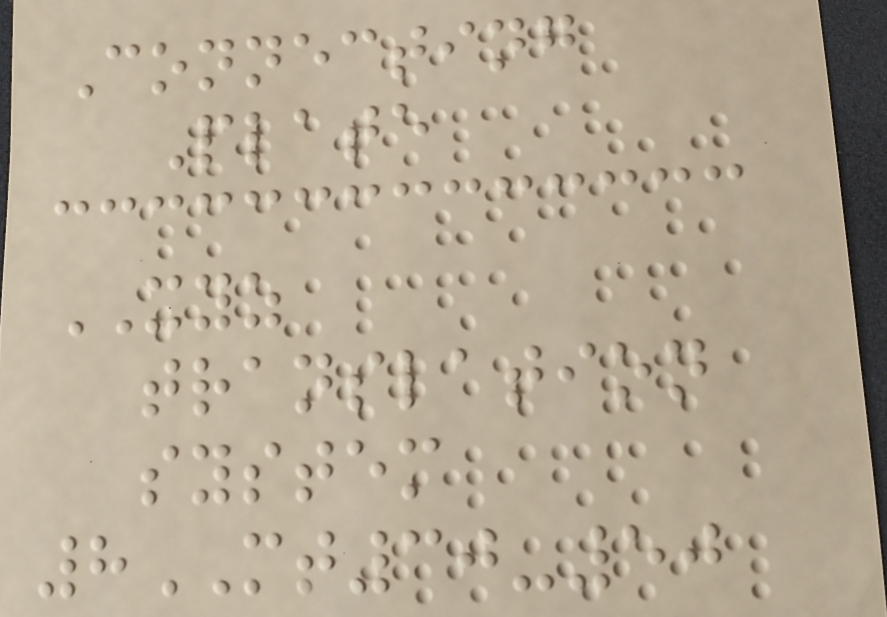Connecting
Plate
XYZ
translation
system
8MT30-50
